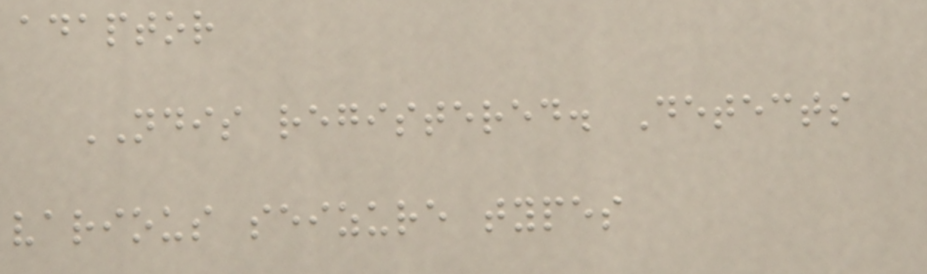adaptor
NDIS registered. Detects
various seizure types
